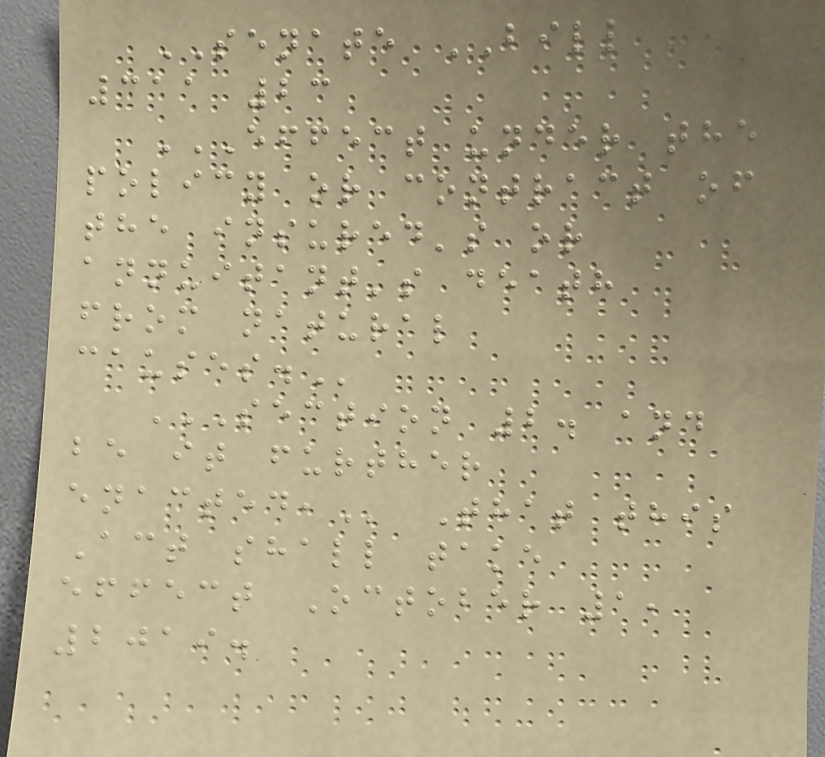SENATE BILL
311 23
EFFECT UNDER THE
POLICY OR CONTRACT OF
THE INSURED'S OR
ANNUITANT'S DEATH
FROM NATURAL
CAUSES.
SECTION 2. AND
BE IT FURTHER
ENACTED, That this
Act shall take
effect October 1,
2019.
